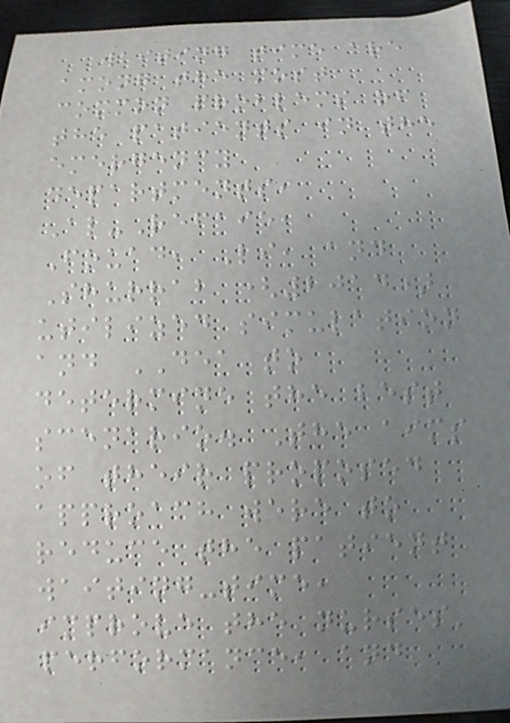waiting time are
among the most
common problems of
the patients in the
emergency
departments,
Al-Refaie,
Fouad, Li, and
Shurrab (2014)
utilized simulation
and DEA to
determine the best
scenario. The aims
of their proposed
approach were to
reduce the patient
waiting-time,
improve the nurses'
performance, and
